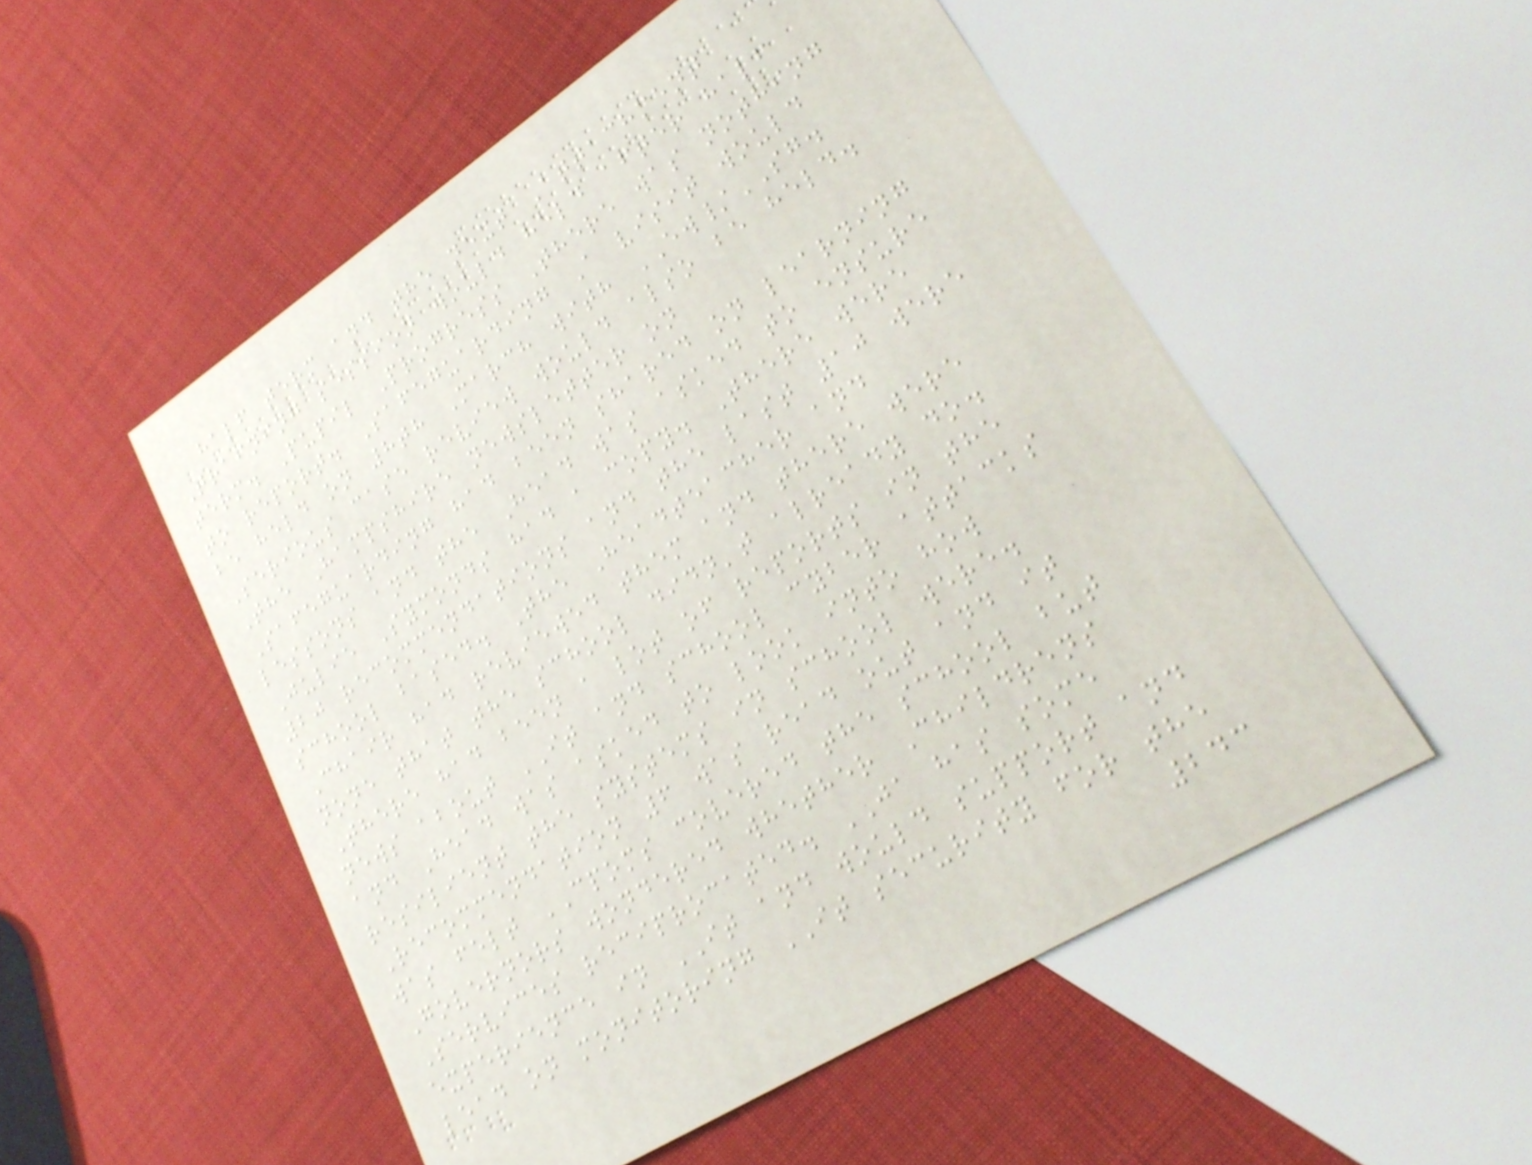half term and the next Attachment
Training session would held after half
term. Pupil Progress There was nothing
to report. Safeguarding A visit would
be held on 8th March with EW/SG.
Serious case review would also be held.
The Hampshire newsletter on
Safeguarding had been shared on learning
lessons and the Head was asked to ensure
Julie Symonds had a copy. There were
20 recommendations and the last 10 were
school based. The Headteacher and
Chair had reviewed them and there were
none that the school didn't already do.
There had been a lot of reports in the
news about IT and school cyber attacks
and Head was asked to look into how
resilient the systems in school were.
Recommendation 6 was read out and it
was felt CPOMS covered the school but
Governors wondered whether Childrens
Services reciprocated. JA has some
experience in IT and would support and
lead on monitoring IT security for the
243
